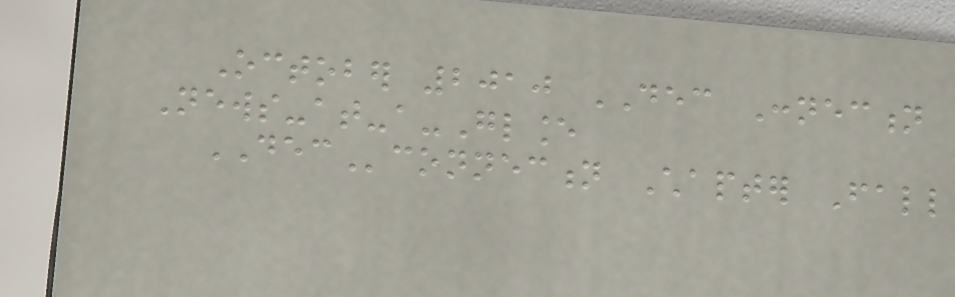October 2010 DEC Connection
News-at-a-Glance
DECconnection Chapter Fall
